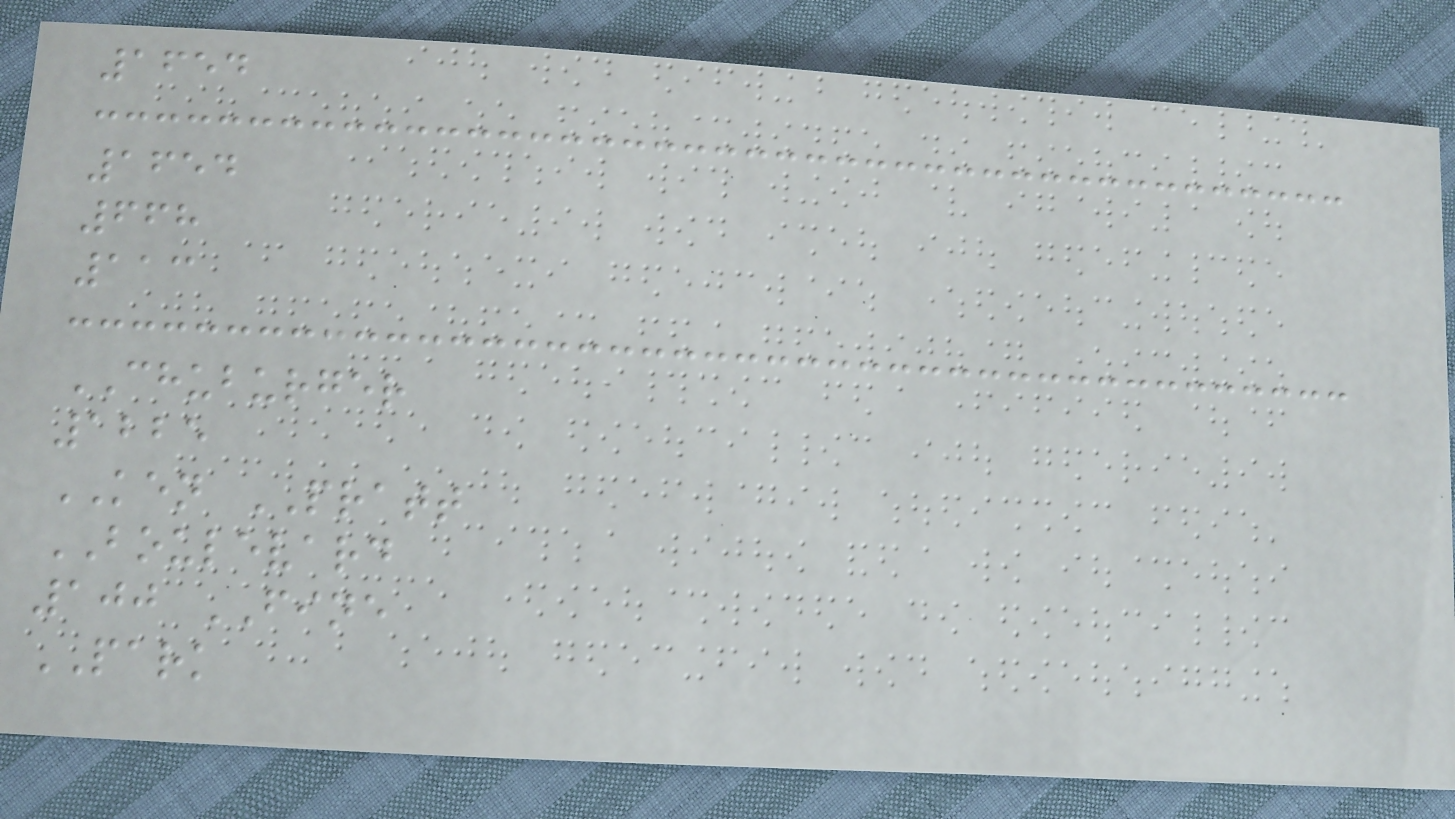1654
1654
668
113
CHUBURGER
1225
KEN PRATT
BOULEVARD
100 FINE
PARK
